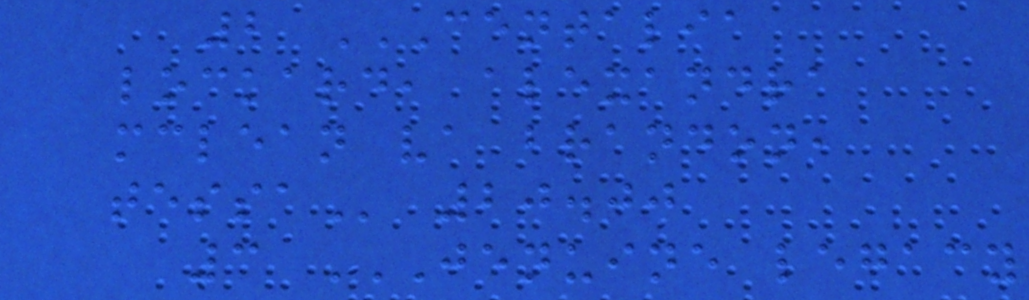2 CENTALIA
LOCKARD, ALEXANDRA
MCLEAN VA BRANDON,
TESSA 20.00
3 JENUINE LEGACY
